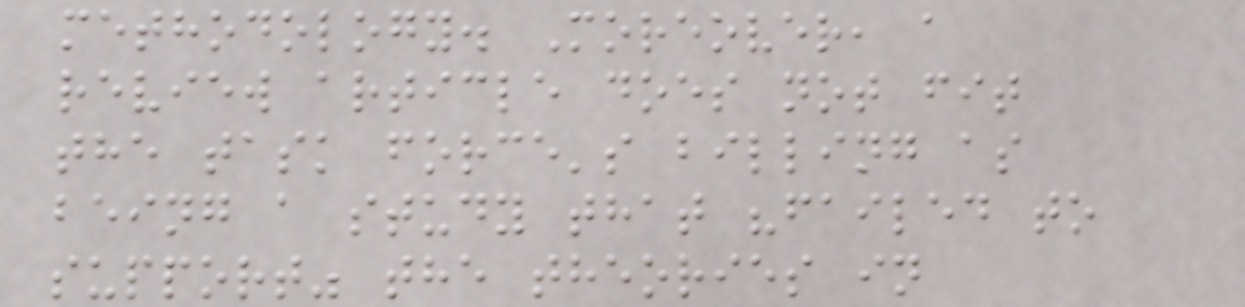methodology. Moreover, a
review article does not fit
the task force's billing as
being a study that "failed to
support" the theories in
